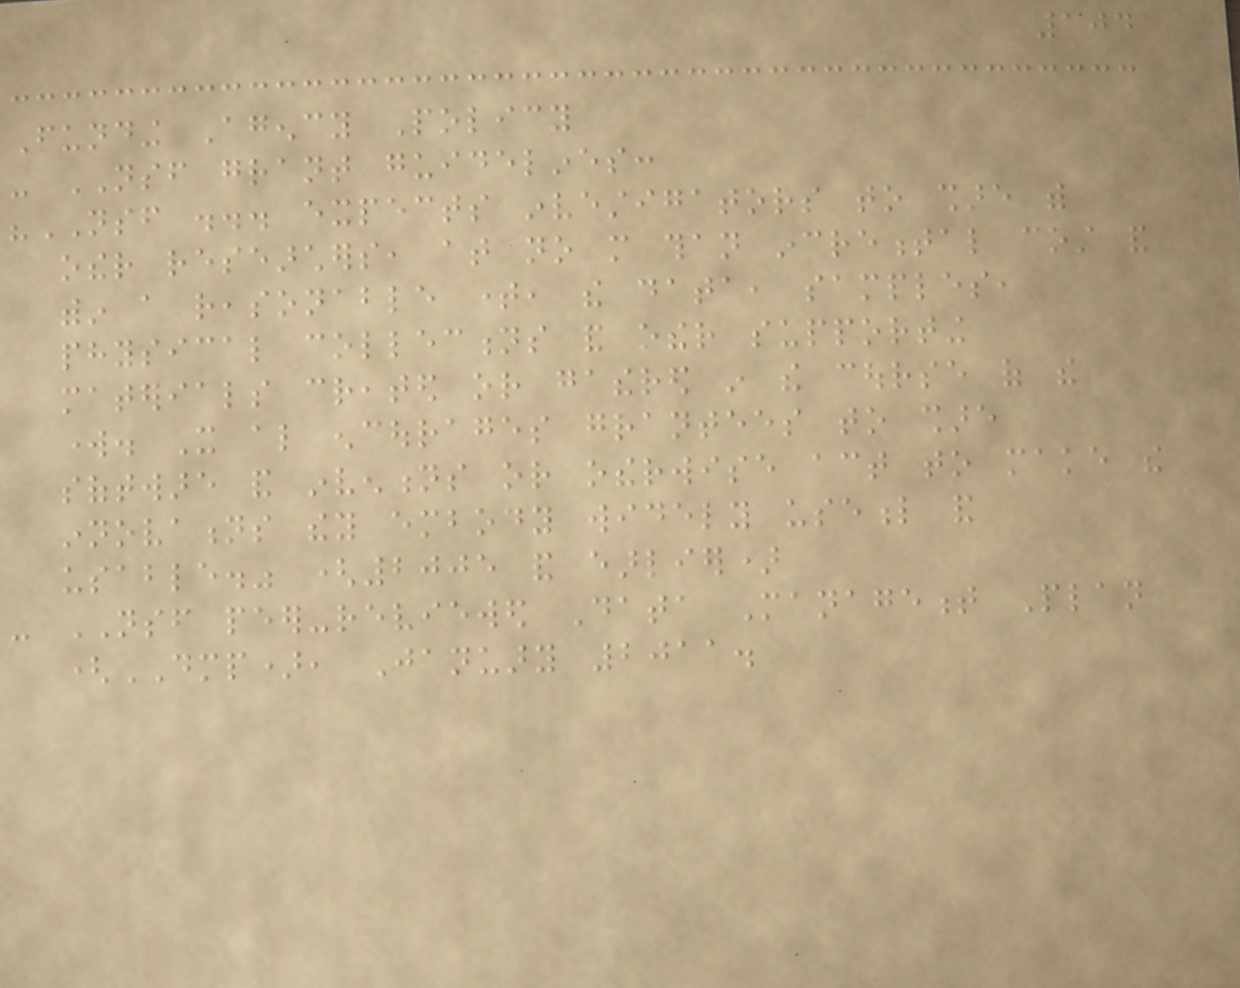104
Funding Agency Policy
- NSF grant guidelines:
"NSF ... expects investigators to share with
other researchers, at no more than incremental cost and
within a reasonable time, the data, samples,
physical collections and other supporting
materials created or gathered in the course of the
work. It also encourages grantees to share
software and inventions or otherwise act to make the
innovations they embody widely useful and
usable." (2005 and earlier)
- NSF peer-reviewed Data Management Plan
(DMP), January 2011.
